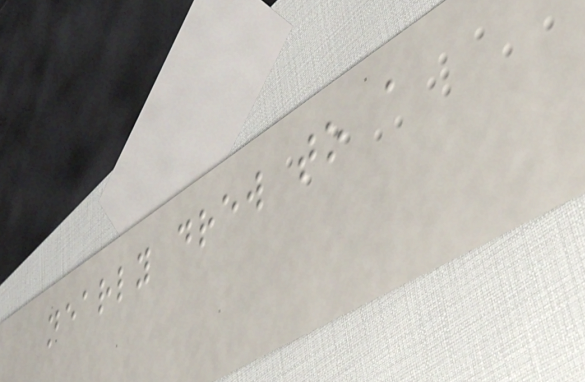nearly drew to a
